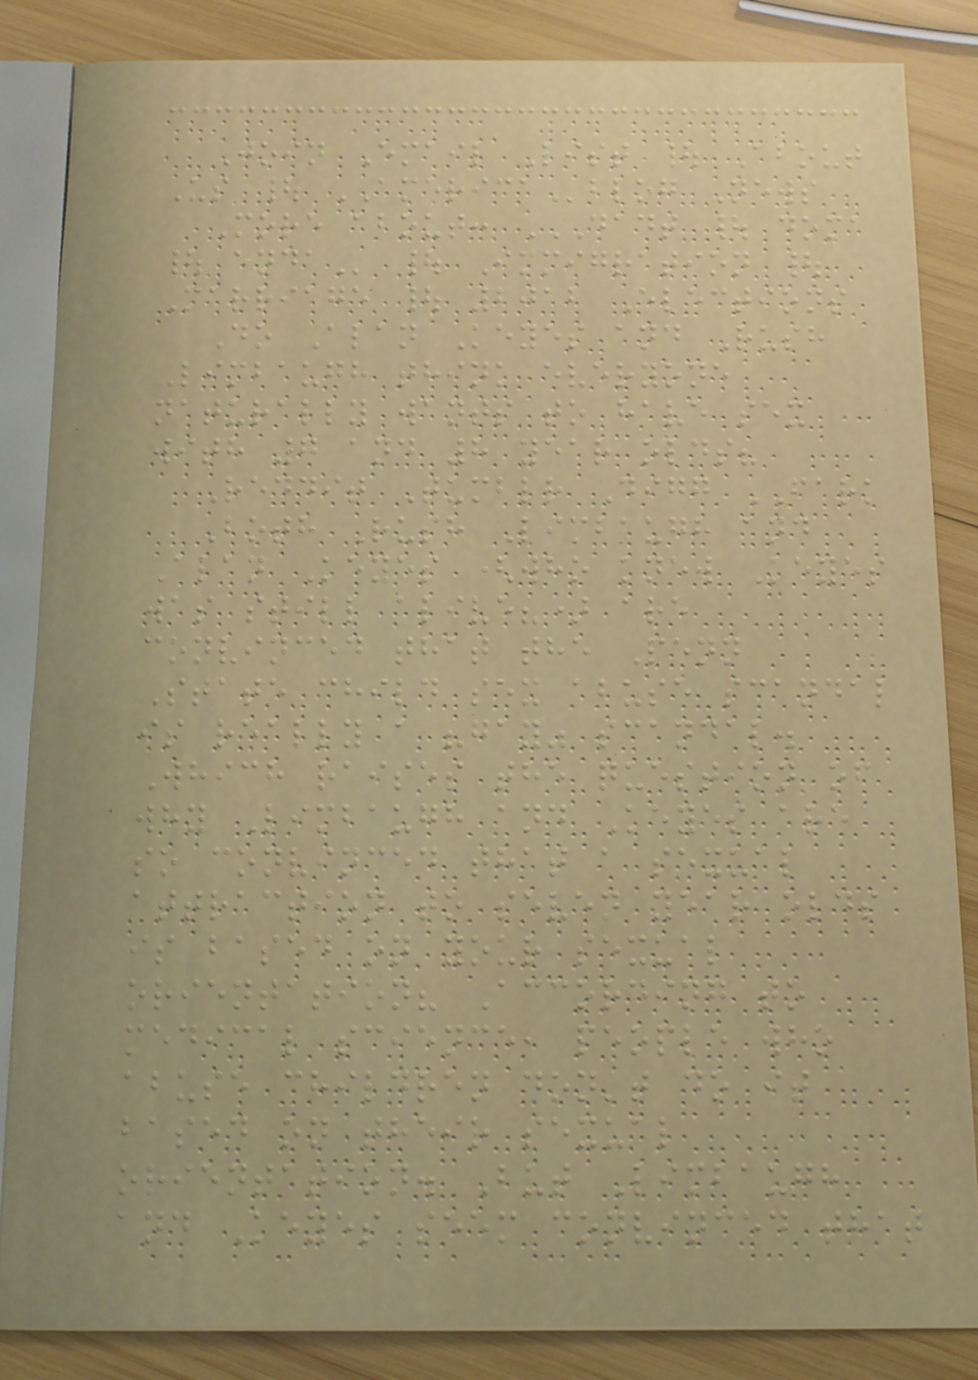Join Email List | About
Us | AMERICAblog News
More about: DADT | DOMA
| ENDA | Immigration |
Marriage | 2012 Elections
Do Alan Keyes and Rush
Limbaugh think everyone
naturally wants to have sex
with 7 and 8 year olds?
Reddit Tumblr Digg FARK
Both Rush Limbaugh and
Alan Keyes (who knew Keyes
was still alive?) are
convinced that the Penn
State child sex abuse scandal
is really a "gay" scandal.
Which raises the question of
why Limbaugh and Keyes are
so convinced that a sexual
attraction to seven year olds
is based on your sexual
orientation? According to
medical science, people who
abuse children don't do it
based on their sexual
orientation. But Limbaugh
and Keyes seem convinced that
